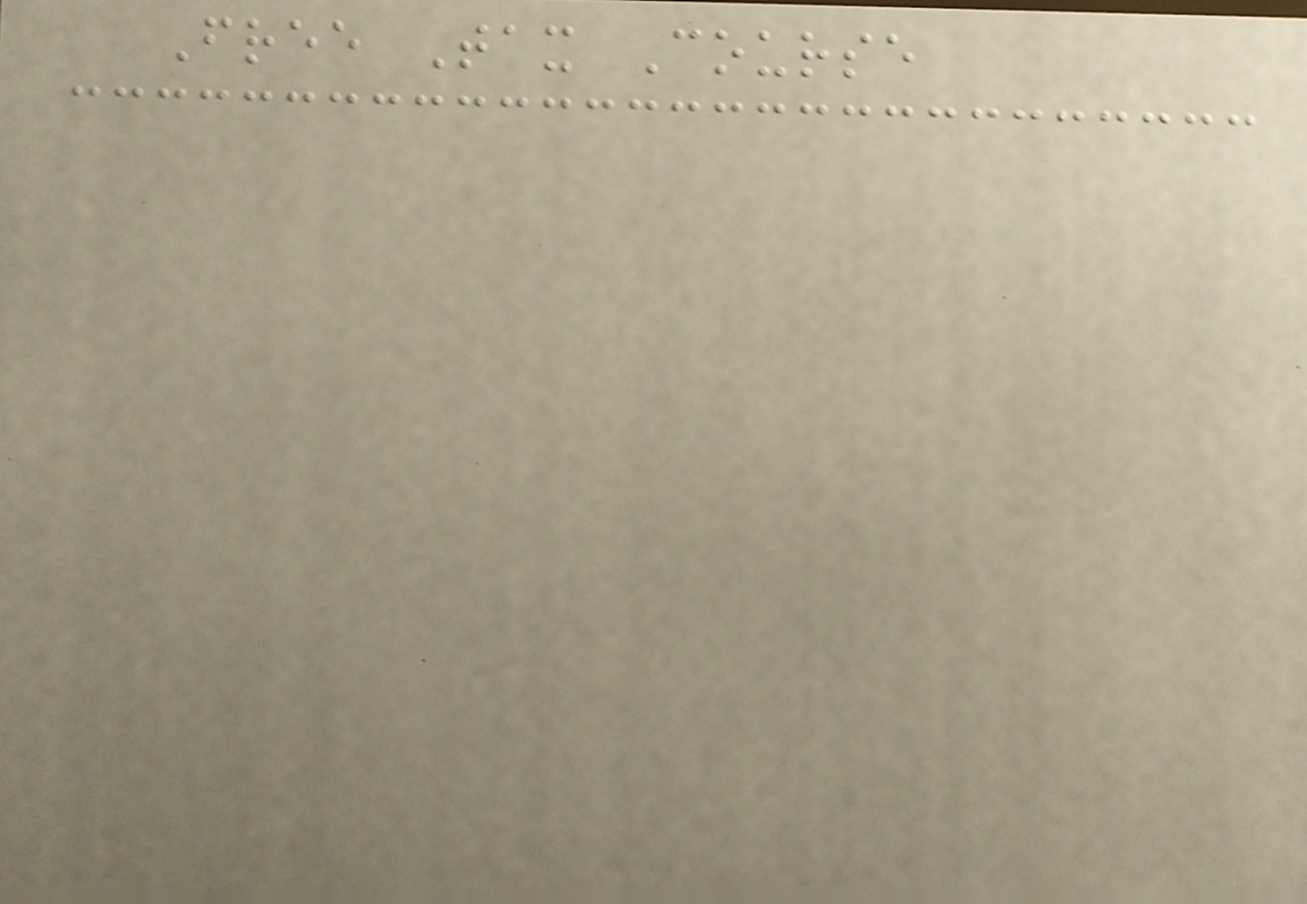Free Tax Course
